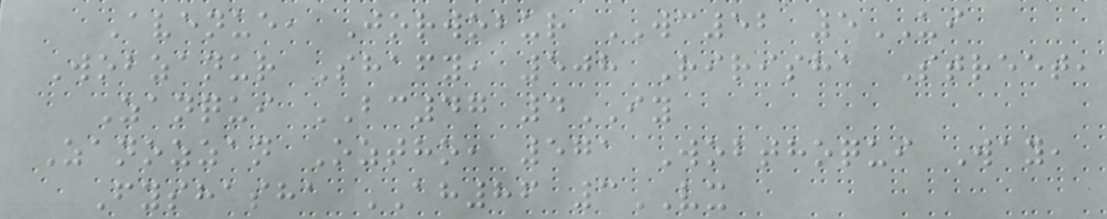Avenue, Jorwobur WC52 5UI
Wobzanur Shafy, 508 Ririsha Street,
Zanqui BC47 4IY
Zanozzan Oztho, 571 Wobthoqui Way,
Fyshasha AH86 3VX
